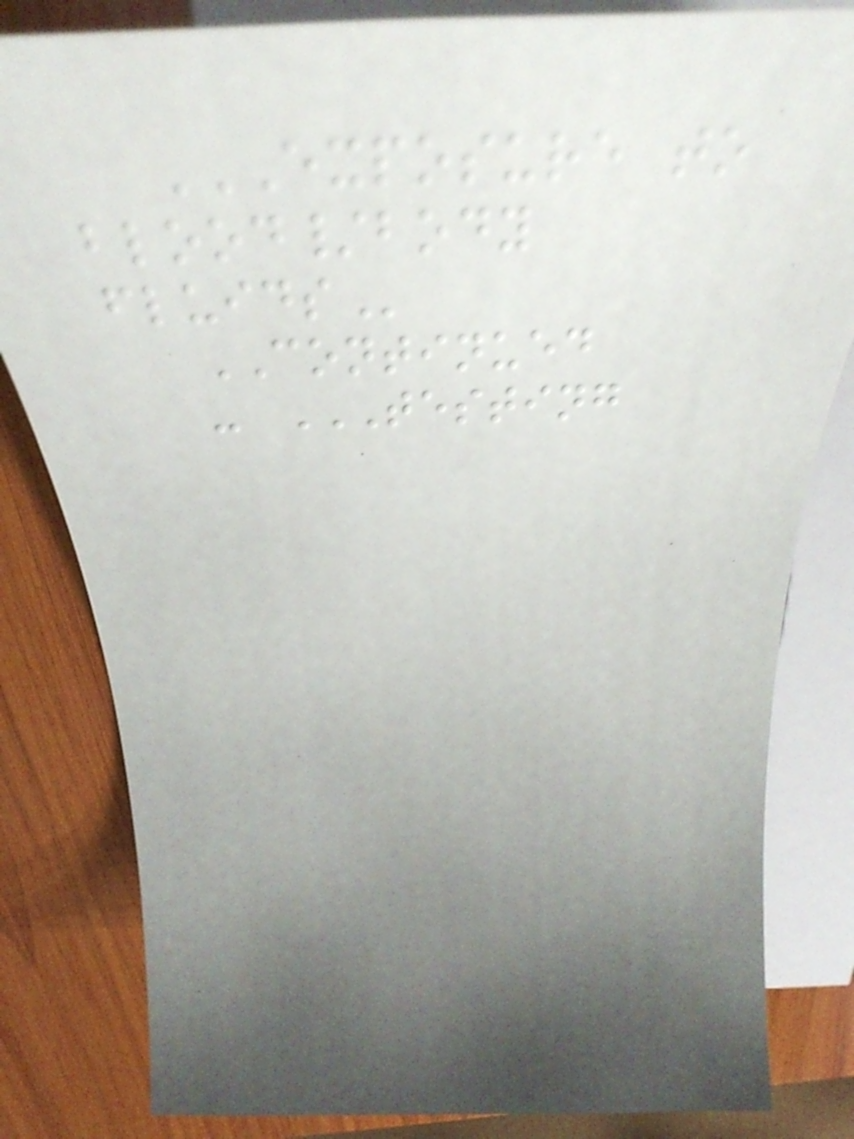EXPOSURE TO
BLOOD/BODY
FLUIDS
CONTINUED
- TESTING
